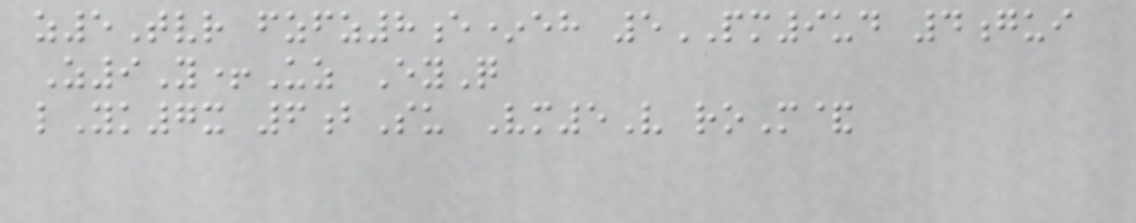z5Tvr fzfz8e*eh 5PM9ud 4gui
Z9Y+Uz EyQ
lYk7x 6bSu Vm5V roM&
